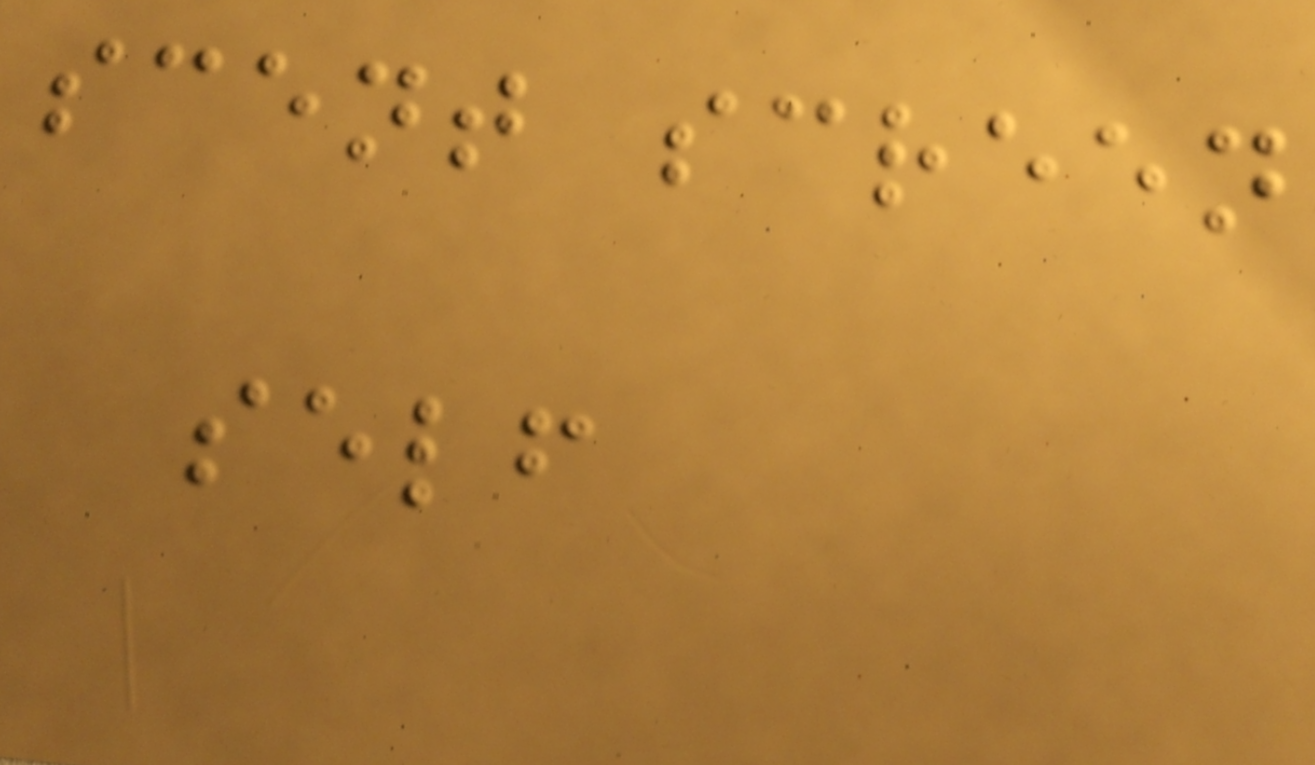scent screen
self
